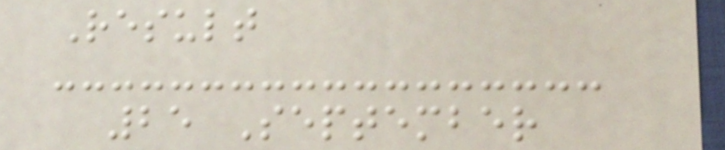Result
25 September
